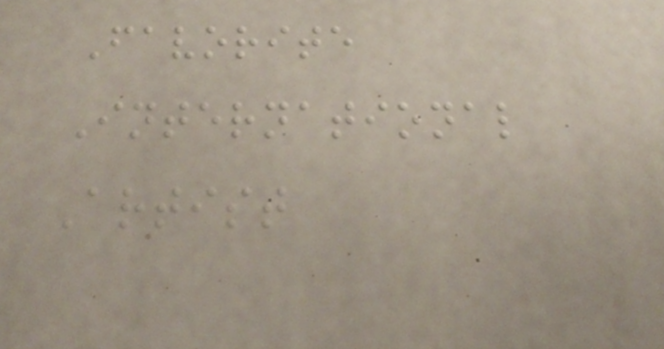Favorite
International
Artist
